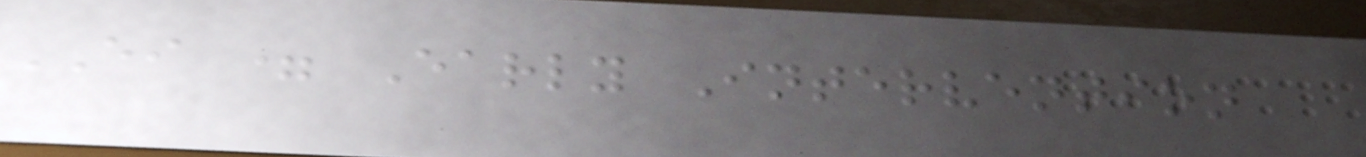EI = Early Intervention
